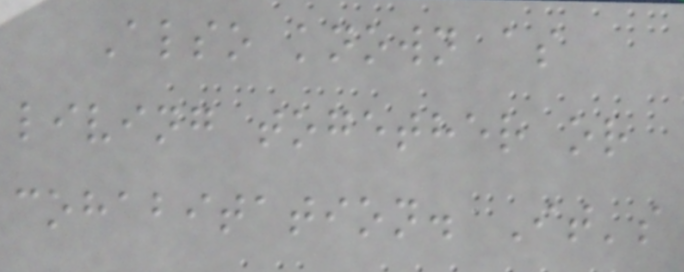Also known as
living together or
cohabitation. It's
